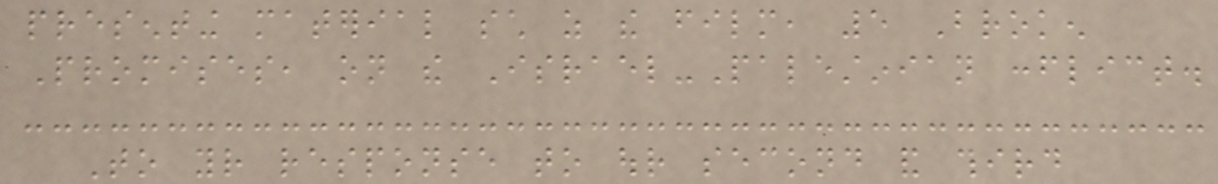presenting material such as the film, 5 Broken
Promises, on the Israel-Palestinian conflict.
To your response to our second and third
